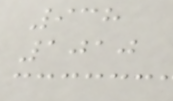938
1010
